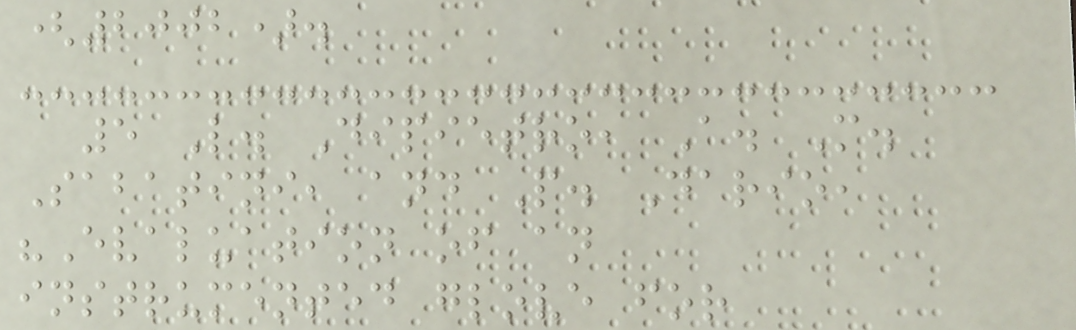(2002).
5 L. Dipietro, A. M.
Sabatini, and P. Dario,
"Evaluation of an
instrumented glove for
